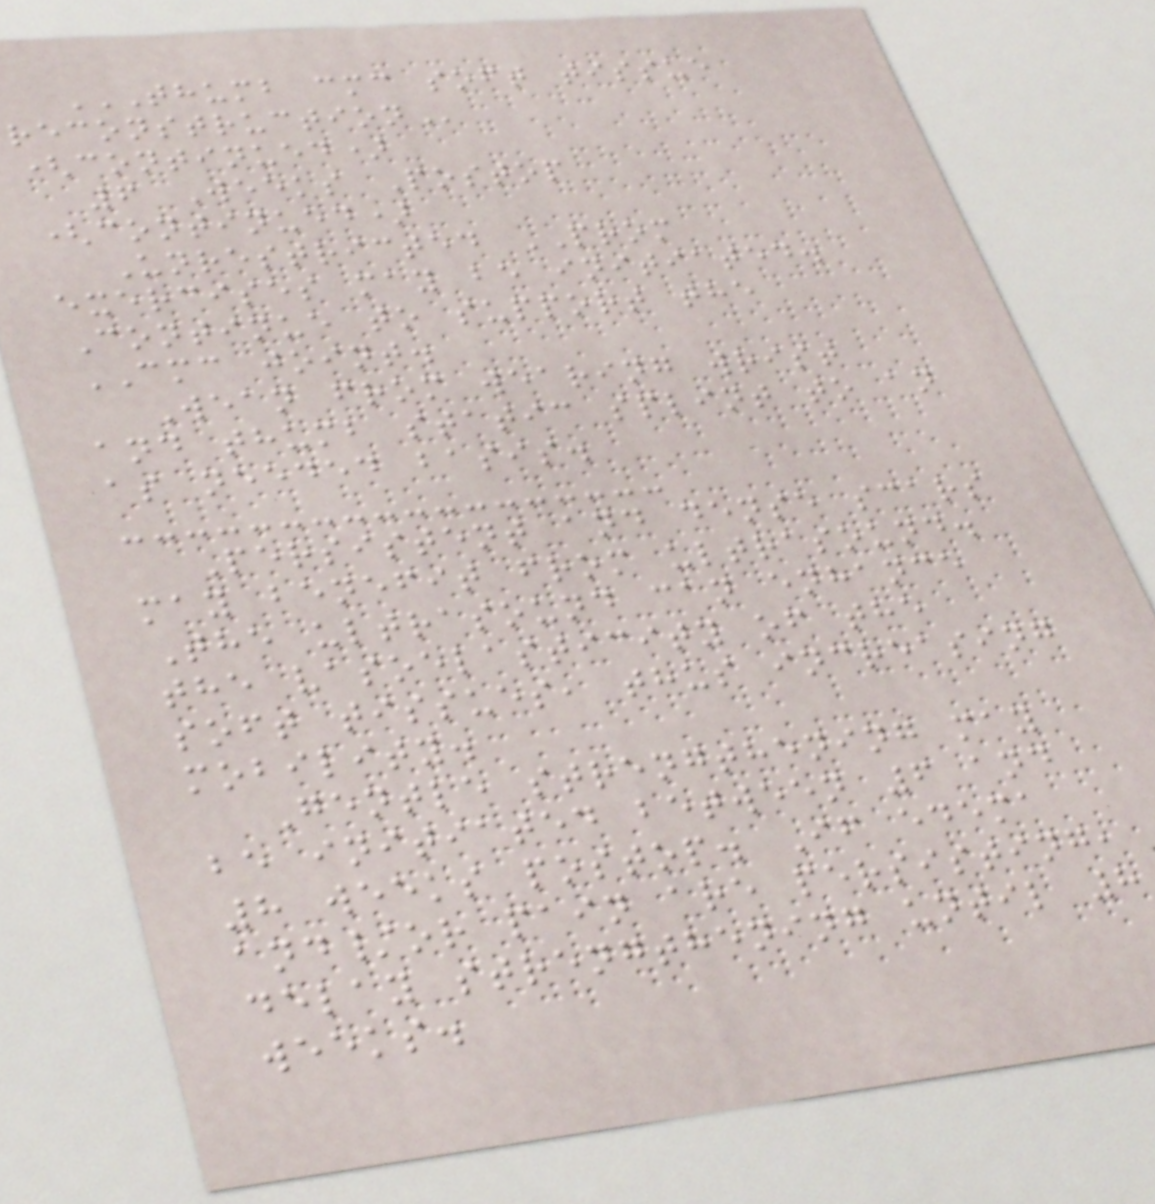THUMB CMC SOFT TISSUE
RECONSTRUCTION
(continued)
6 Weeks Postop
(continued)
Unrestricted PROM
exercises may be initiated.
Continue to support the
CMC joint.
Wean from wearing wrist
and thumb static splint to an
as needed basis.
Persistent and dense scars
may benefit from ultrasound.
The ultrasound can enhance
the vasoelasticity of the
soft tissues, thus increasing
mobility.
Gentle strengthening may
be initiated between 6 and
8 weeks postop. If edema
and/or pain are persisting,
delay strengthening until 8
weeks.
